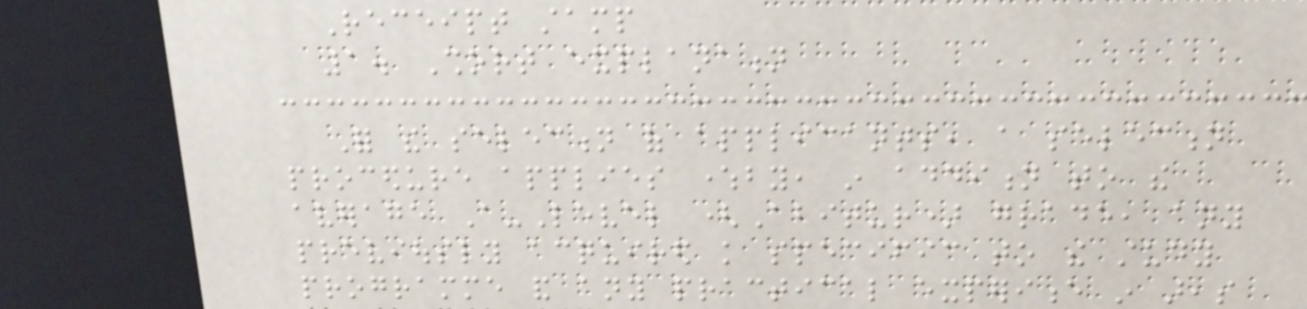Receipt stamp
1. Short explanation
For the selection of applicants, a selection
procedure applies whereby, in addition to the
average A-Level (Abitur) grade, any
previously acquired knowledge specific to the study
programme and any practical experience in areas
